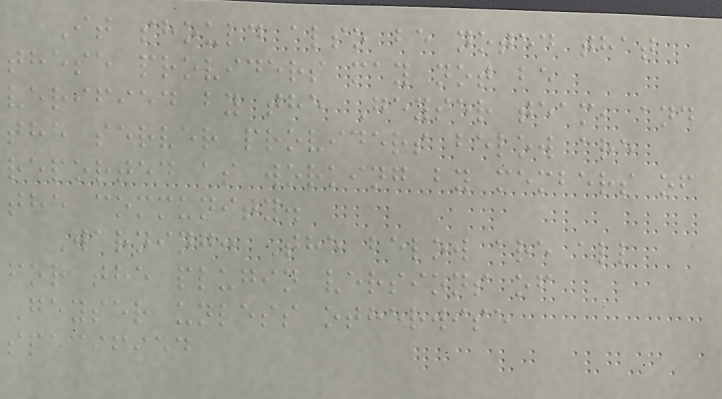It should also be noted that
these providers may not be
verified by the Geyser team, and
the server providers below are
reported as working by members of
the community.
Warning: The below are all
for the plugin versions of
Geyser unless otherwise
specified
